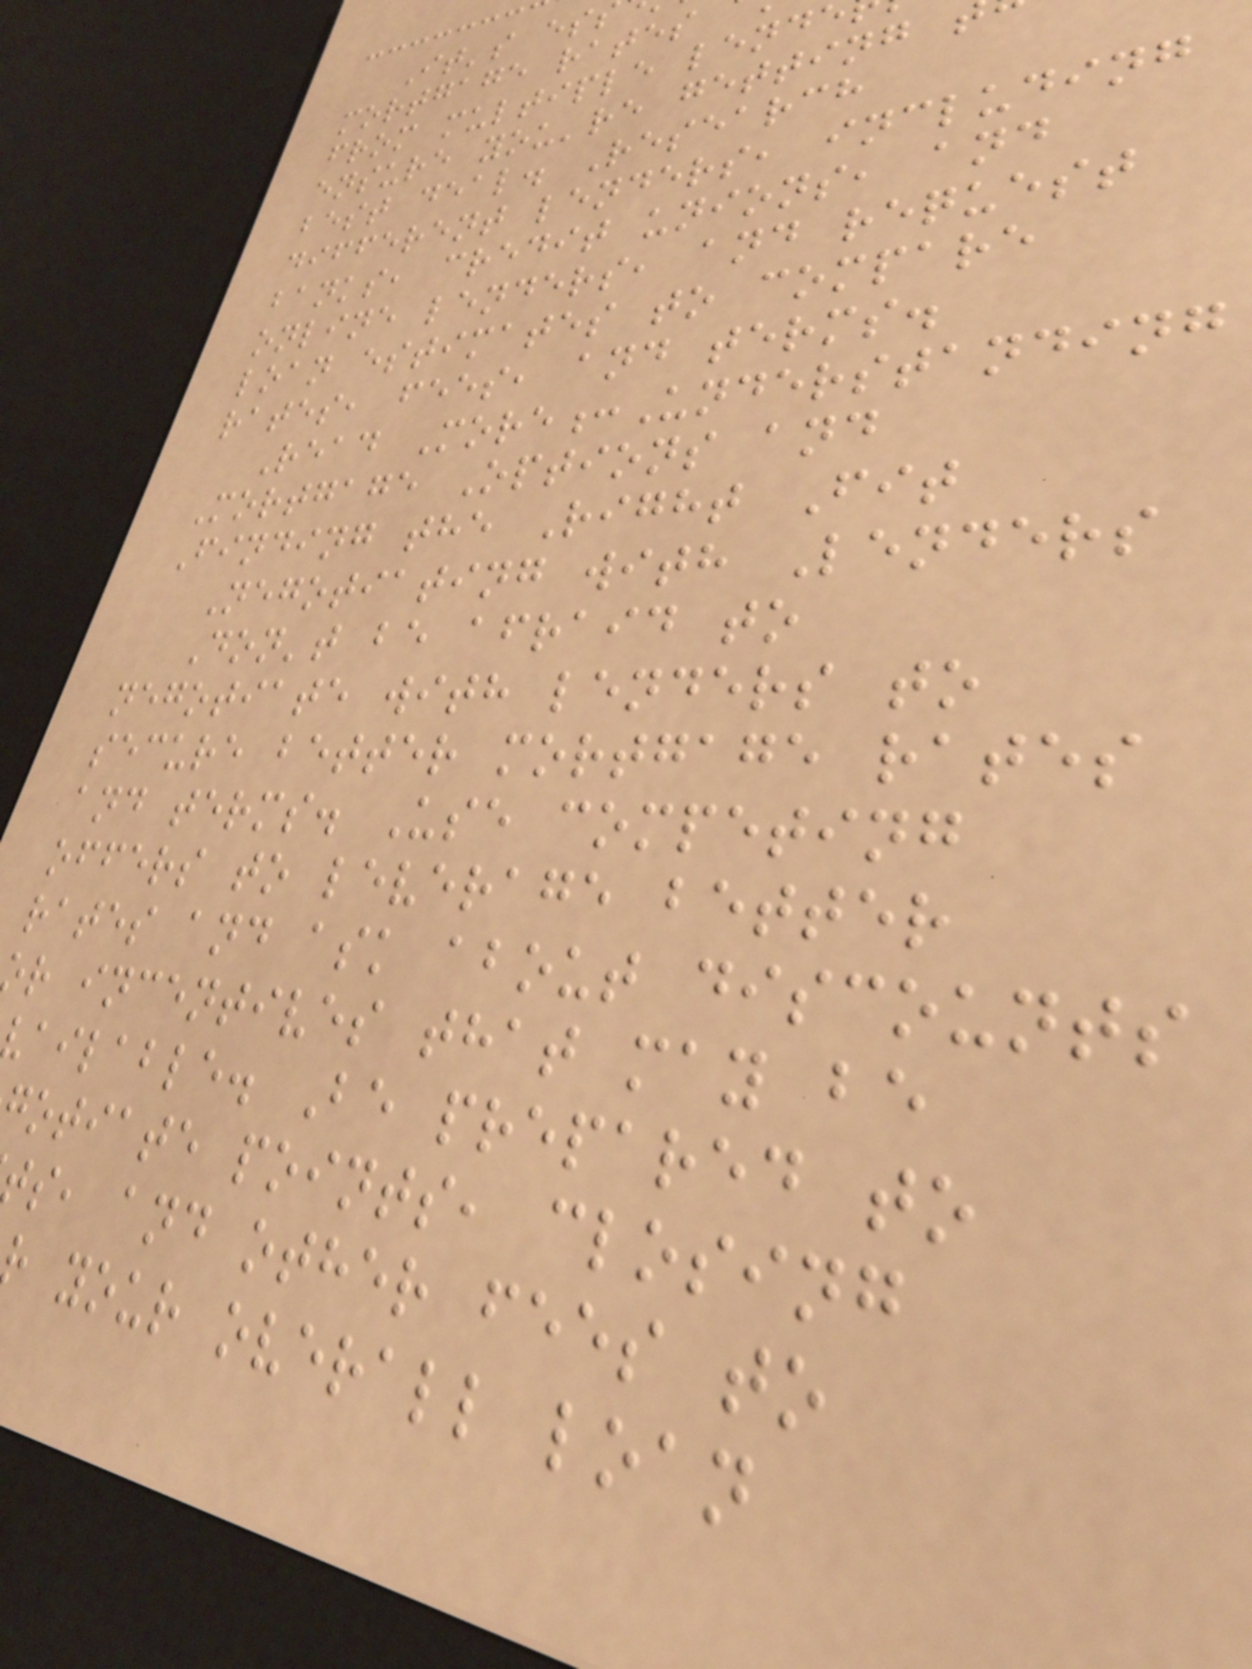It's es
mortgage rates
from multiple lend
ensure you're getting
best deal. Research
different lenders, including
banks, credit unions, and
online lenders, and request
loan estimates to compare
rates, fees, and terms.
Read More:Understanding
Mortgage Options and
Finding the Right Fit
Negotiating with Lenders
Don't be afraid to
negotiate with lenders to
secure better mortgage rates
and terms. Use competing
offers to leverage better
rates and ask about discounts
r incentives that may be
ailable. Be prepared to
otiate points, closing
s, and other fees to
your overall loan
